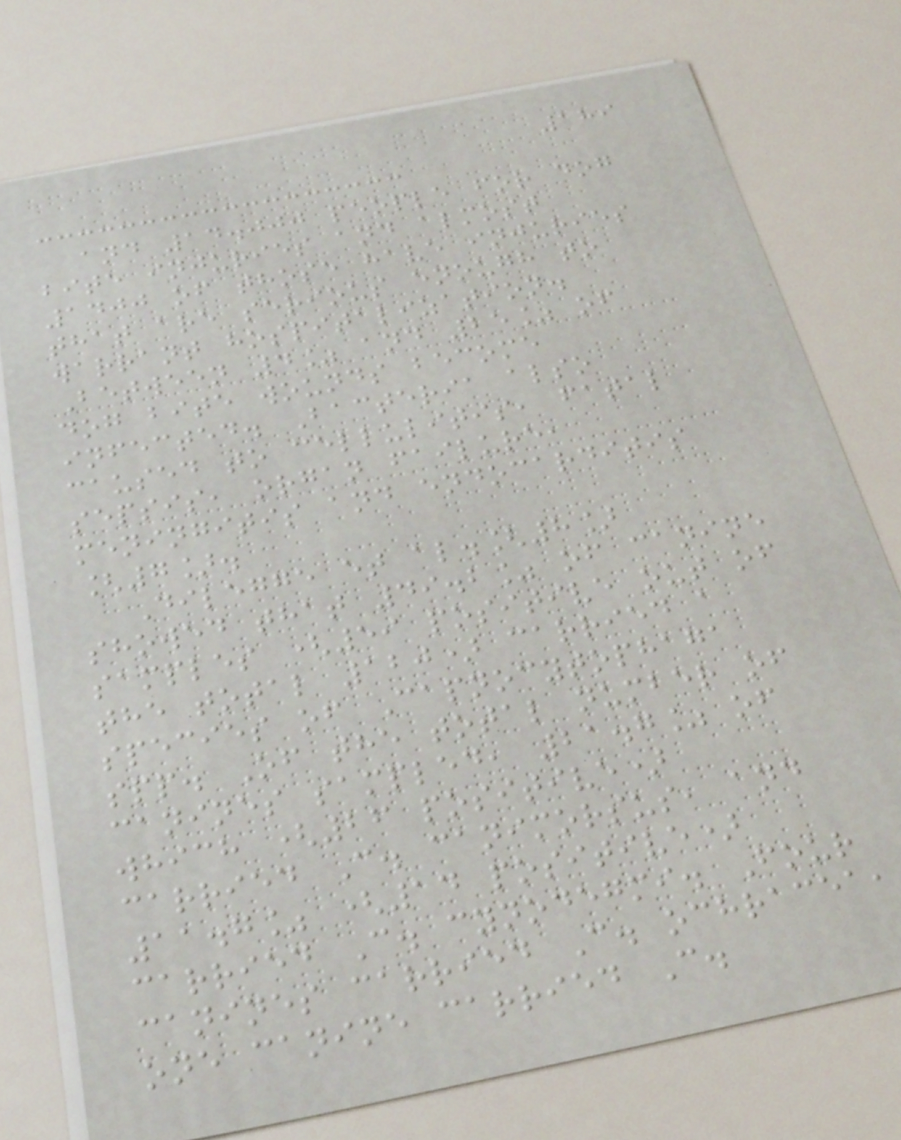189
and 14.000 people for dog
bite injuries and almost
1400 of those have injuries
that are serious enough to
warrant hospitalization.
Between 4% and 25% of
dog bite wounds become
infected. Bacteria also
caused to cellulitis, fatal
sepsis, organ failure,
meningitis and endocarditis
[7].
Dilegge et al.[8]
showed that 49.2% of canine
samples (59 positive out of
the total 120) carried a
species of Capnocytophaga
spp. Of the total number of
canines sampled, 21.7% of
which (26 positive)
carried C. canimorsus, and
11.7% (14 positive)
carried C. cynodegmi. Four
canines carried C. ochracea,
one canine carried C.
